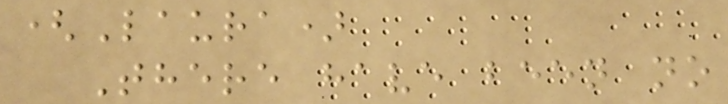(Laura)
There have been no
